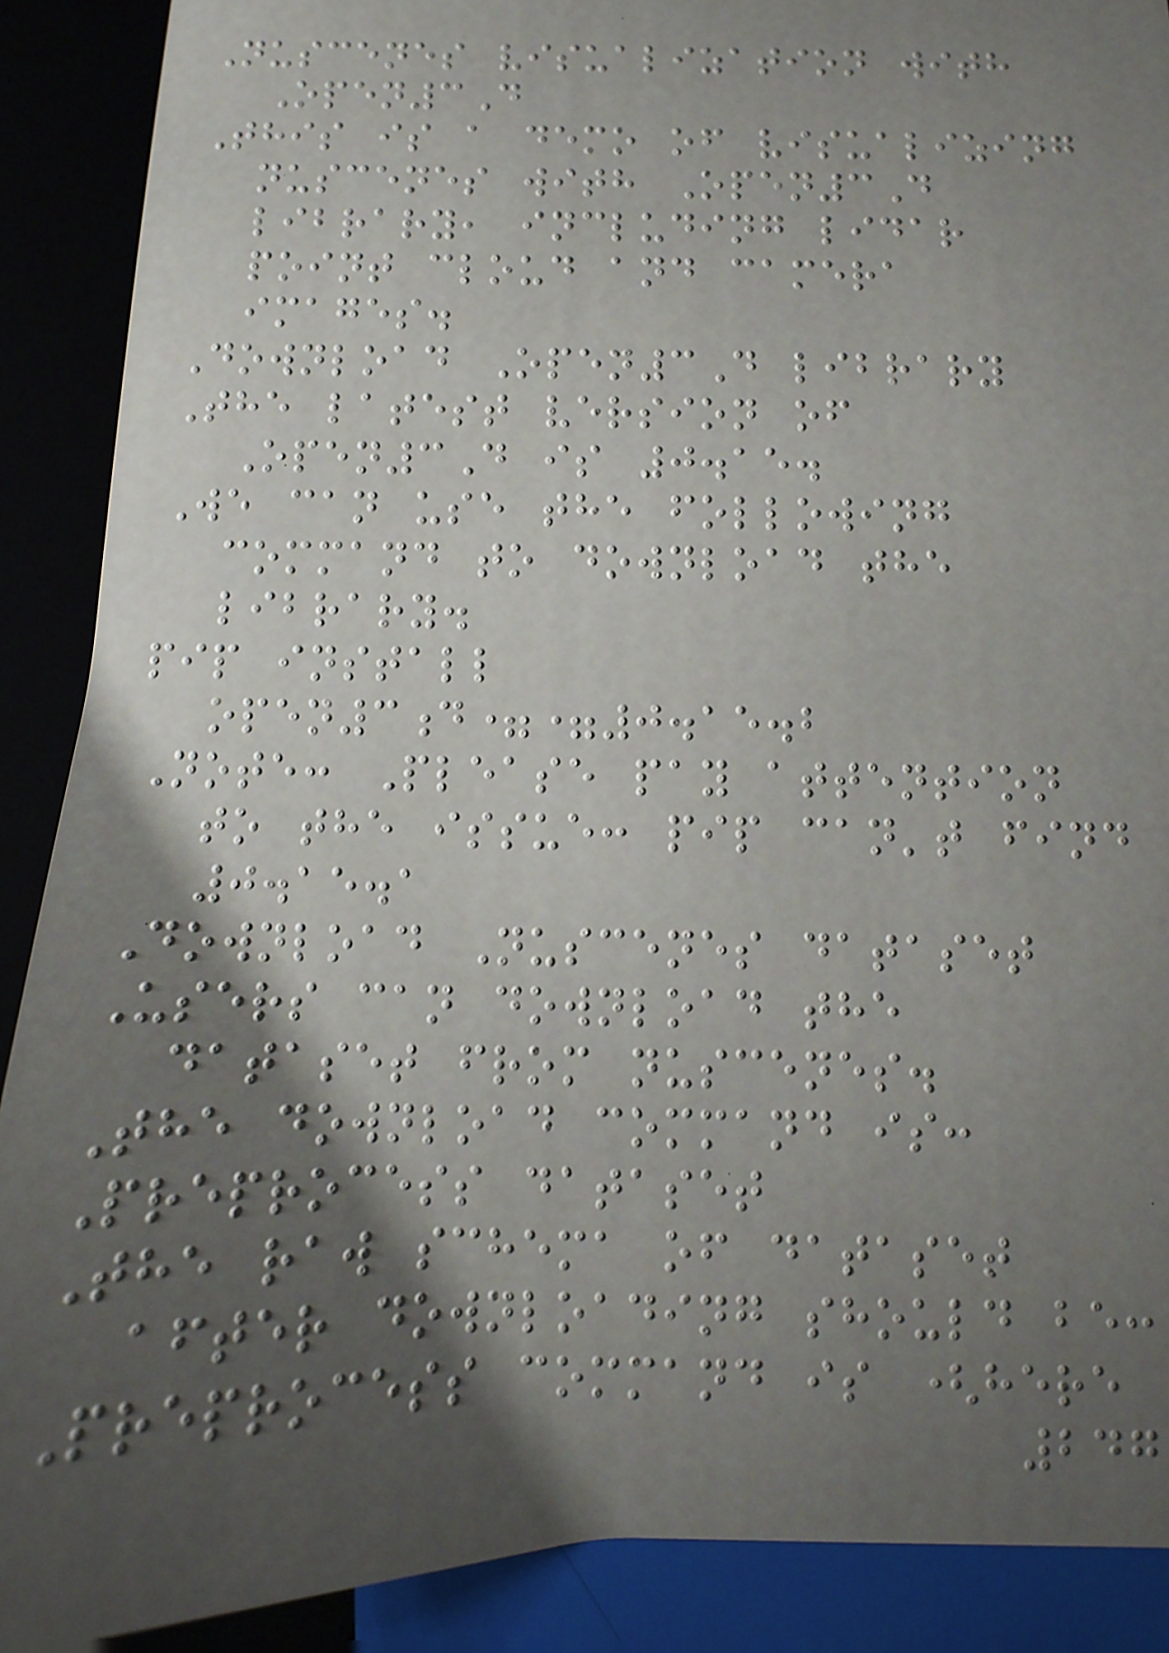Nuscenes visualization with
Open3D
This is a demo of visualizing
nuscenes with Open3D
library, including lidar
point cloud and camera
images.
Download Open3D library
The latest version of
Open3D is 0.15.
We can use the following
command to download the
library.
pip install
open3d==0.15.2
Note: Please pay attention
to the issue: pip can't find
0.15.1
Download Nuscenes dataset
Users can download the
dataset from nuscenes.
The download command is:
Preprocess dataset
The raw schema of dataset
after downloading should be:
Preprocess command is (here
247
